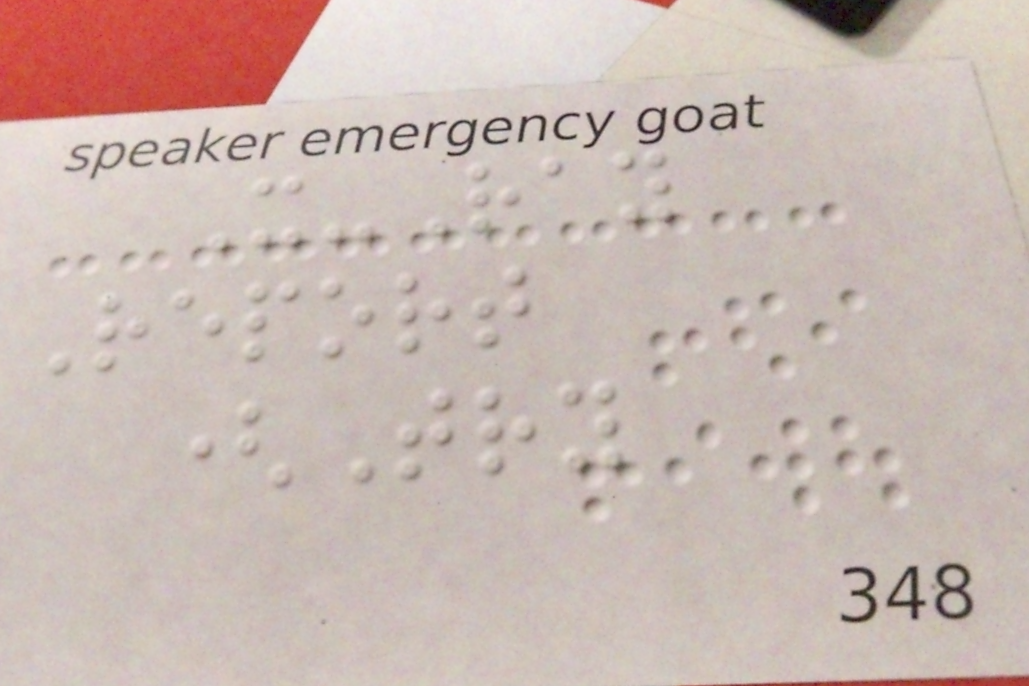X-Ray
Report
(Try
